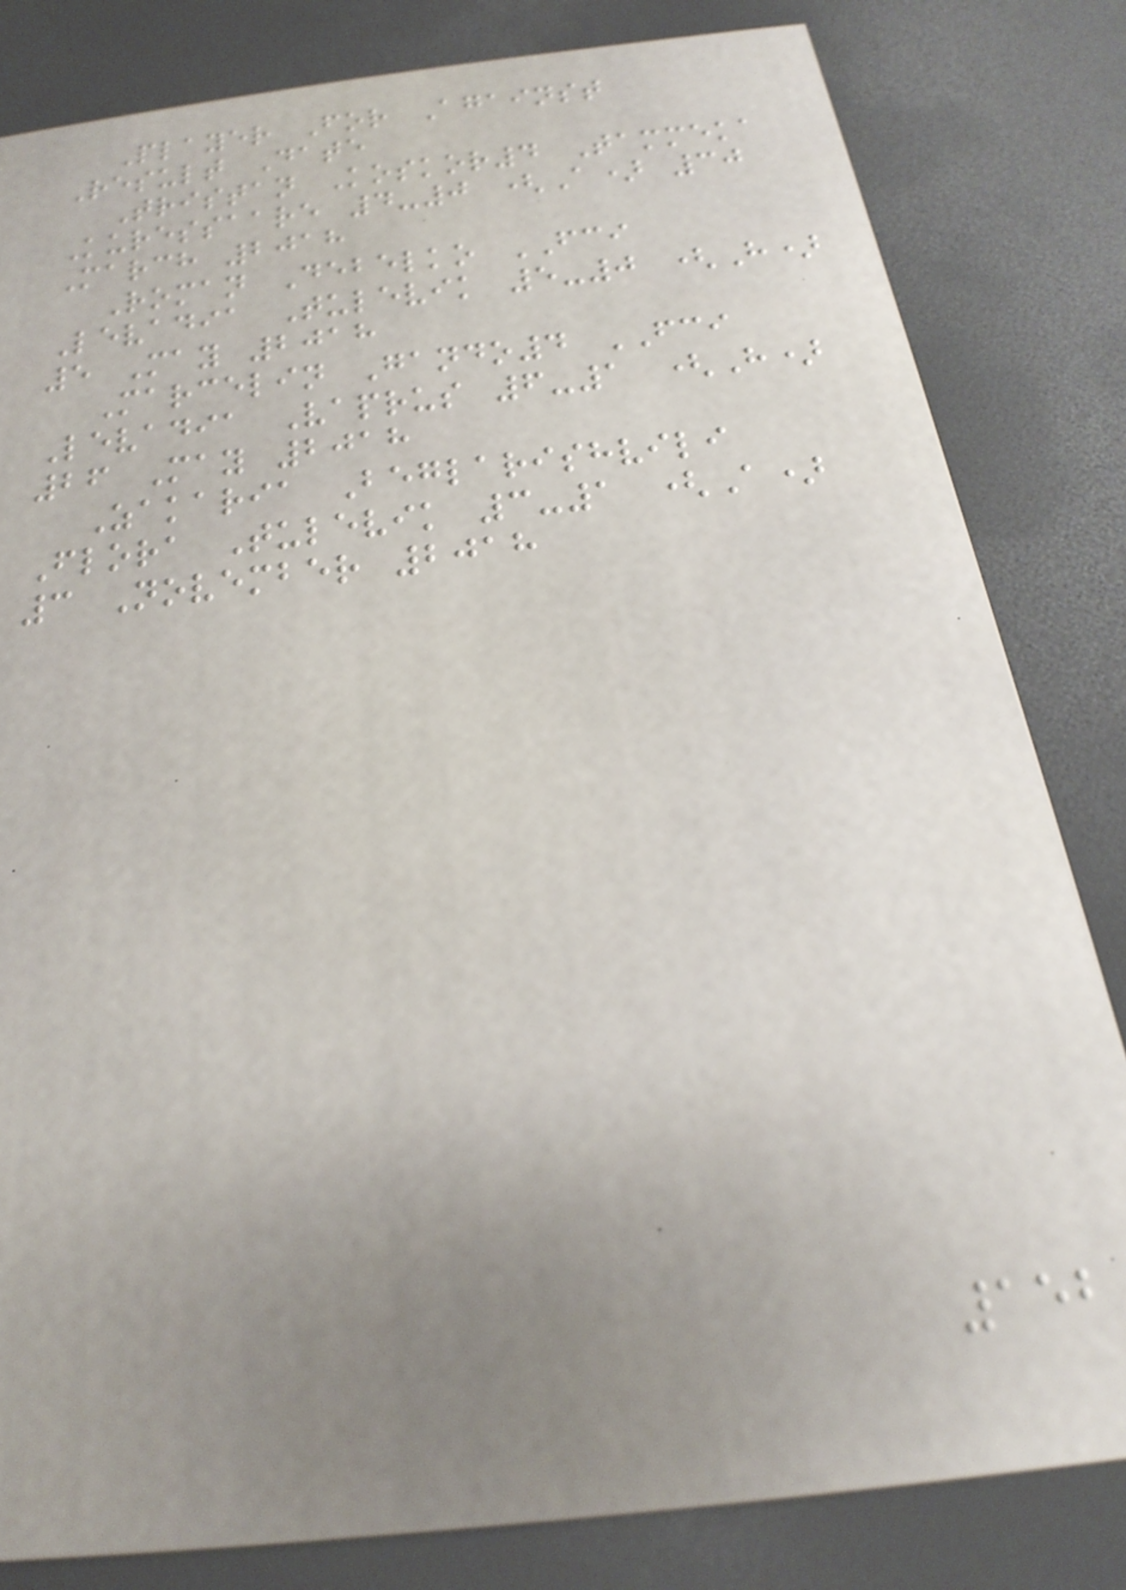Player For Against
Result Date
Tristan Koskor4 Tammeka
Kuressaare 4-0 (A) 30
March 2018
Roman Debelko FCI
Levadia Tulevik 5-0 (H)
5 May 2018
Marcelin Gando4 FCI
Levadia Vaprus 6-1 (H)
26 May 2018
Zakaria Beglarishvili
Flora Tulevik 3-1 (A)
3 November 2018
152
